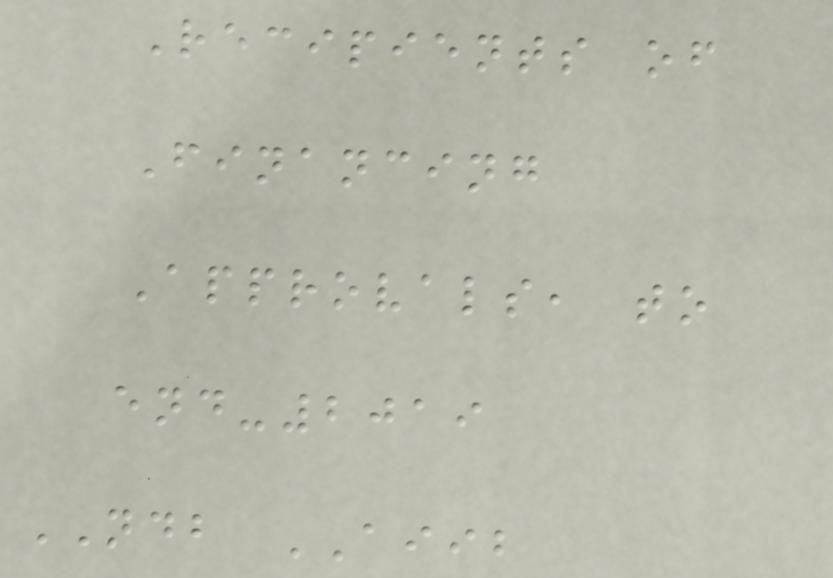Recipients of
Financing
Approvals, to
end-2019
NDB AIIB
